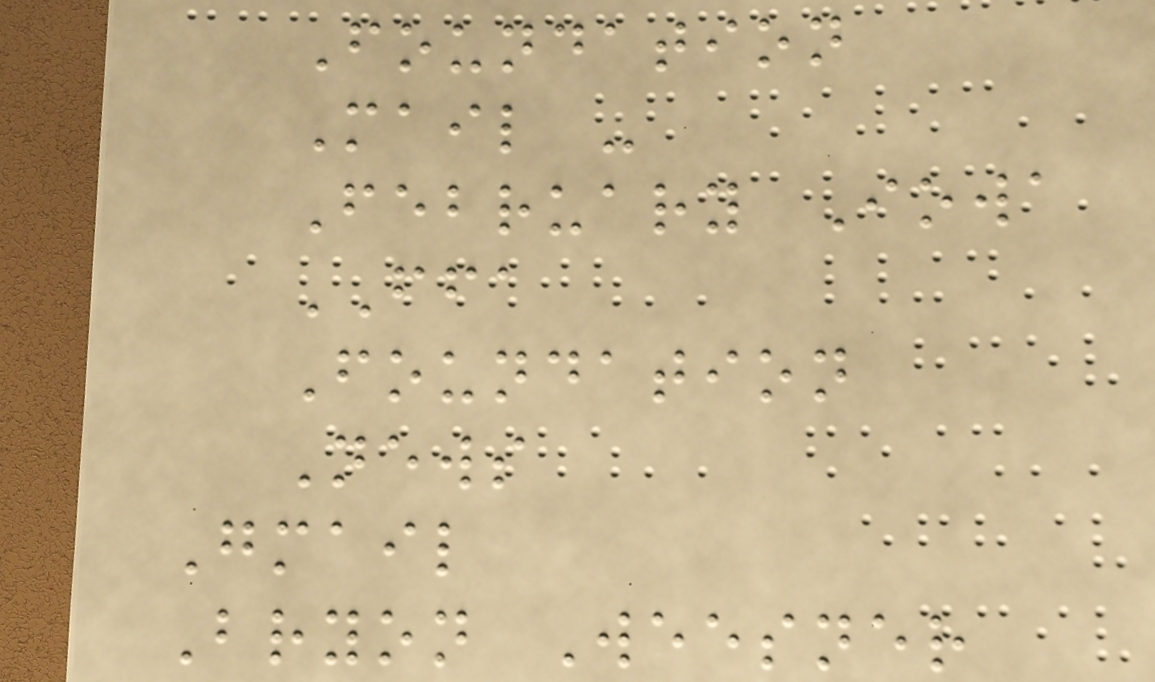Foundation
Mail -
February Iowa
FFA
Foundation
News
Gmail
Bryon Weesner
